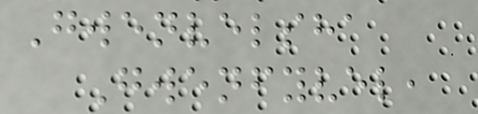Gwenvelsha
Gwenfyvel,
